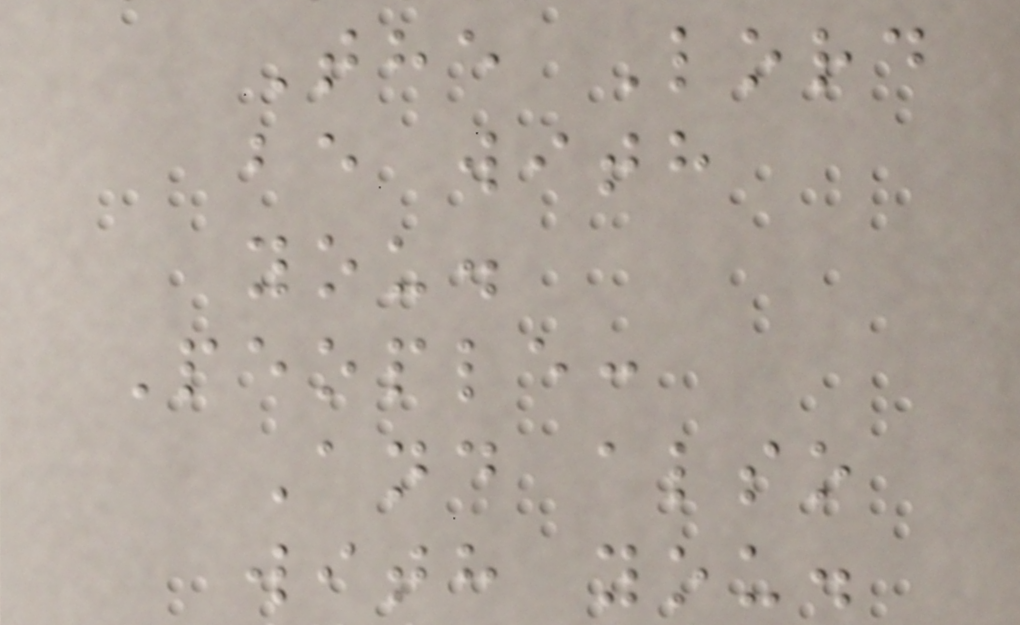The Lord
be with
you.
People:
And also
with you.
